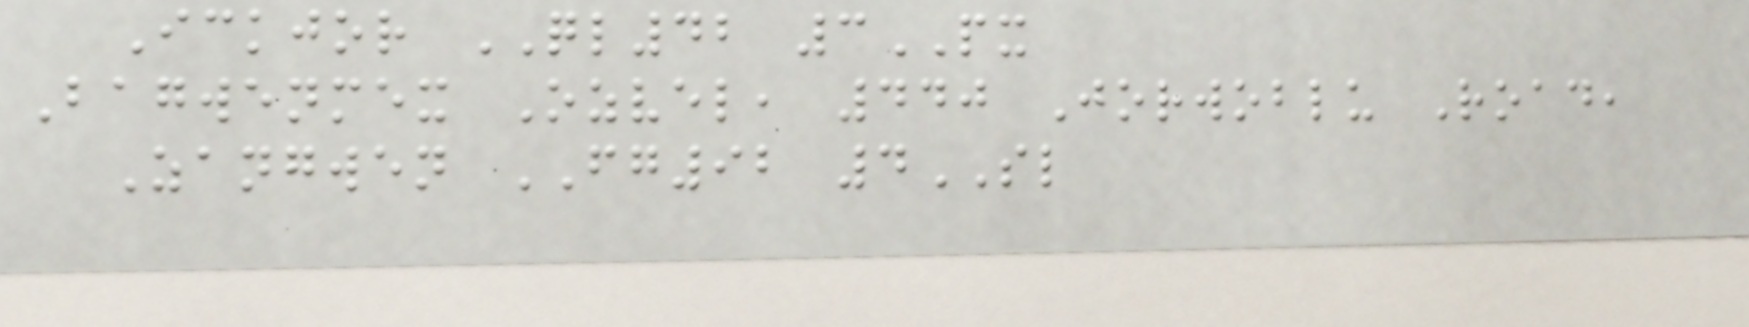Ickjor QL42 3PX
Bagwenmex Ozvel, 440 Jorwoblu Road,
Zangwen FG92 4SL
